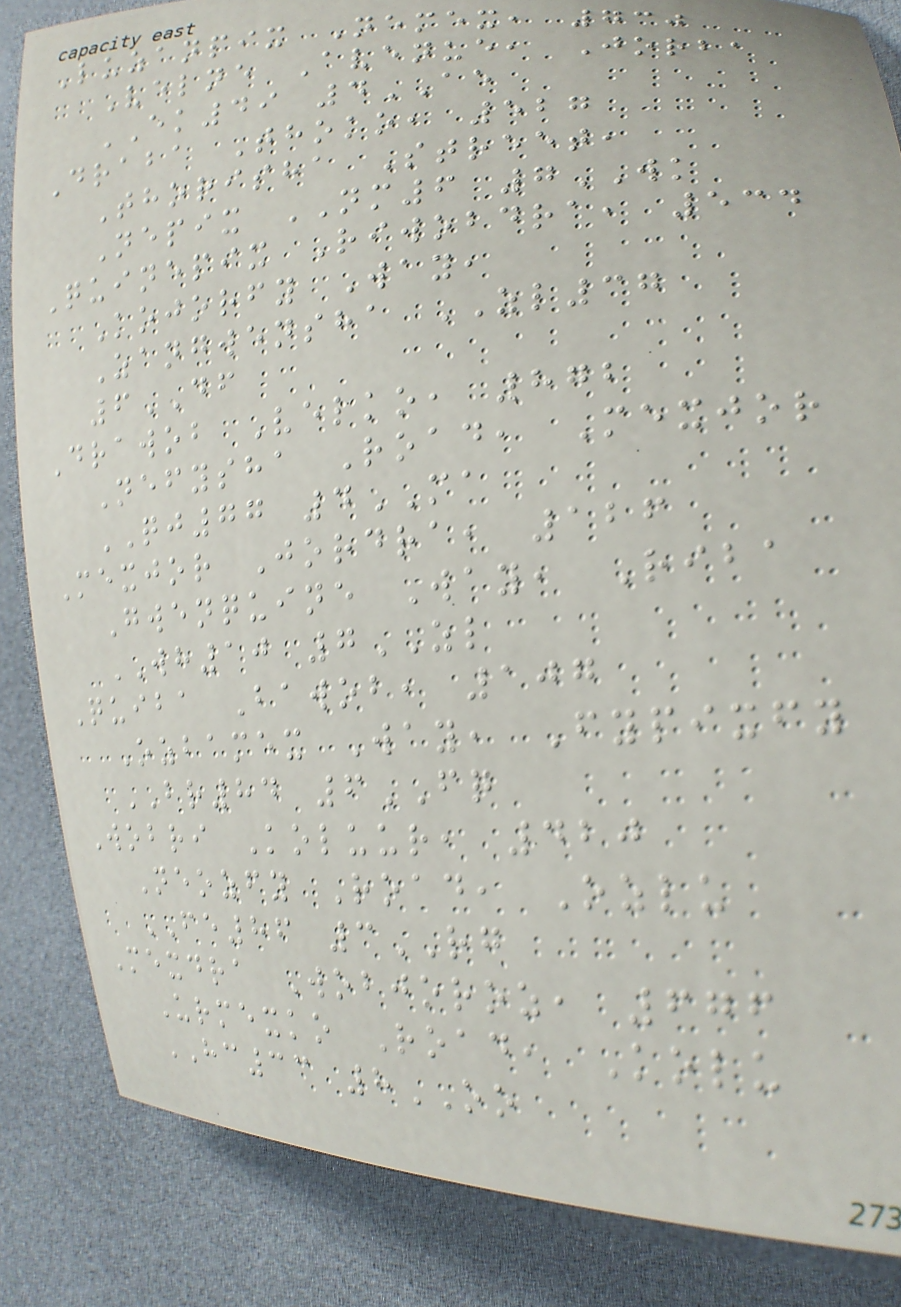Luzanpix Nemex, 730
Velne Avenue, Jorba
EK49 4AE
Draba Thoko, 527
Thorisha Street,
Nepix NM6 7WK
Quinepix Riwobdra, 534
Kojorfy Way,
Zangwensha ZL37
6DF
Drawob Velko, 872
Nefysha Road, Mexjor
QJ77 4MA
Mexjor Jordra, 126
Gwenquine Way, Riba
WH10 7ZL
Quiba Bawob, 107
Ozbamex Way, Fypixfy
BR84 6FQ
Wobri Koluur, 420
Neozfy Road, Ozlu
FE86 3RG
Mexdra Wobjoroz, 676
Urmexko Road, Kolu
HC33 8OO
